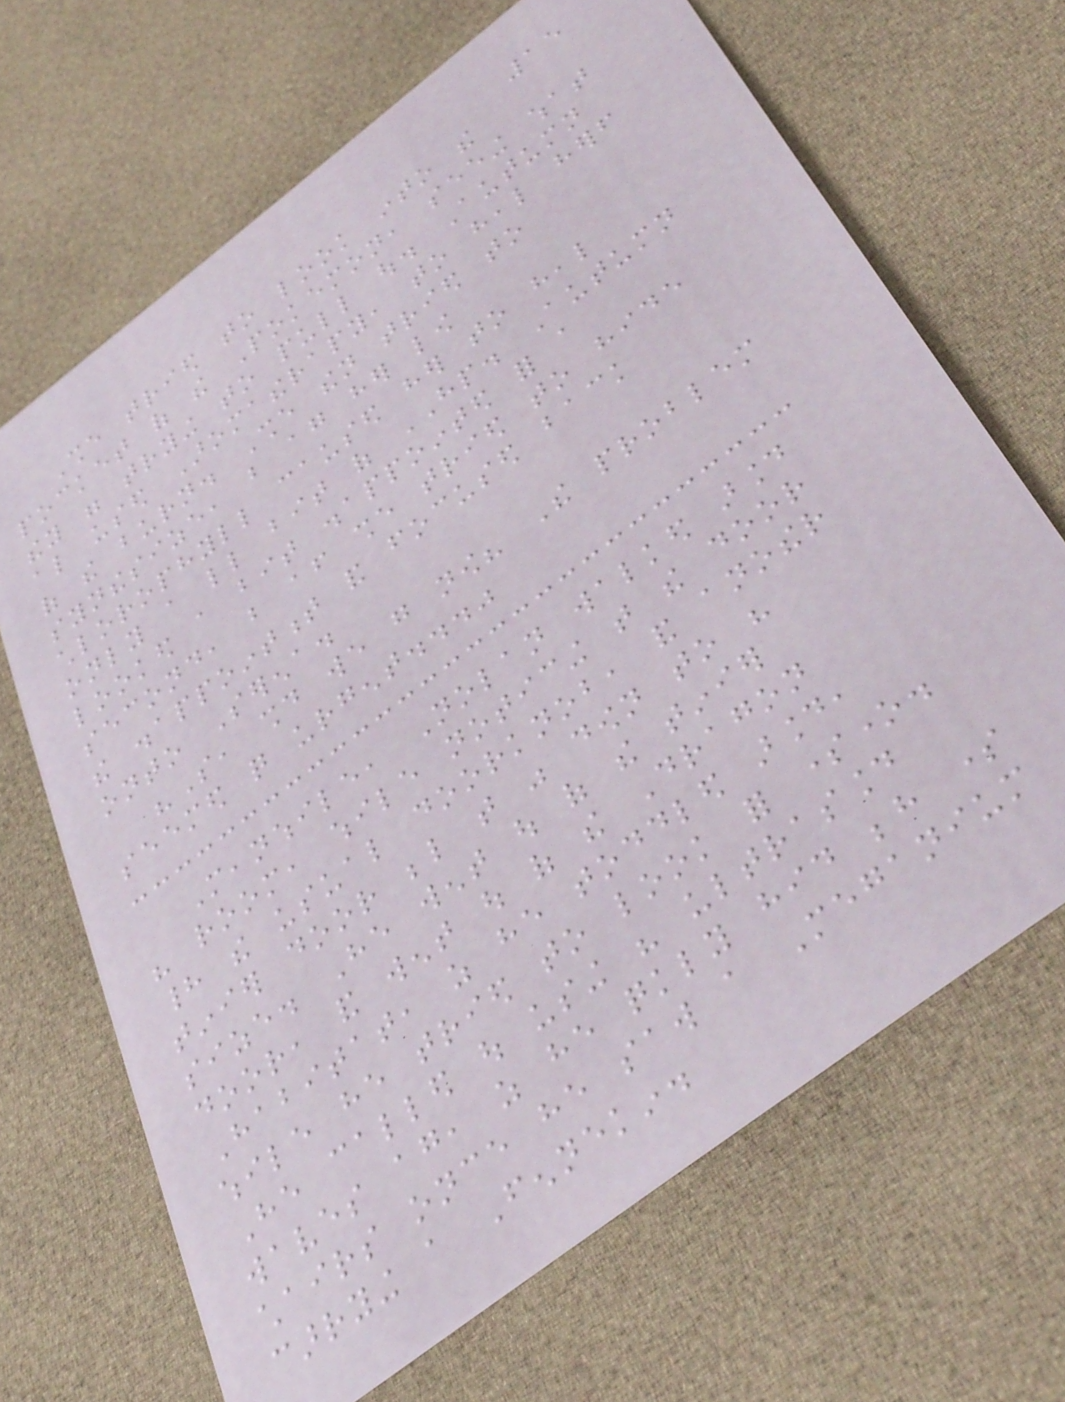15
She tried to look into the
pocket of the Pokemon, seeing what
they were trying to pull out. Autumn
also used Aromatherapy, to heal herself
of the burn. She then tried to
synthesize, but again her low
chlorophyll caused her to heal
only a little bit of HP. Autumn
looked a bit disappointed for a
second, but after she tried to hide
the disappointment and focused back
onto Serena.
"So, should we go now? The problem
seemed quite urgent..."
Meanwhile, Nolan walked around
his room, while noticing that the door
had the usual doorknob, and another
tinier door below that was down to his
size. He went out of the tinier
door, and went out of the Dragon
Habitat, as he toddled around,
while he tried to look for someone.
He called out using his ultrasound
waves again, as he quickly hid behind some
chairs once he saw a Meganium
carrying a Fennekin.
